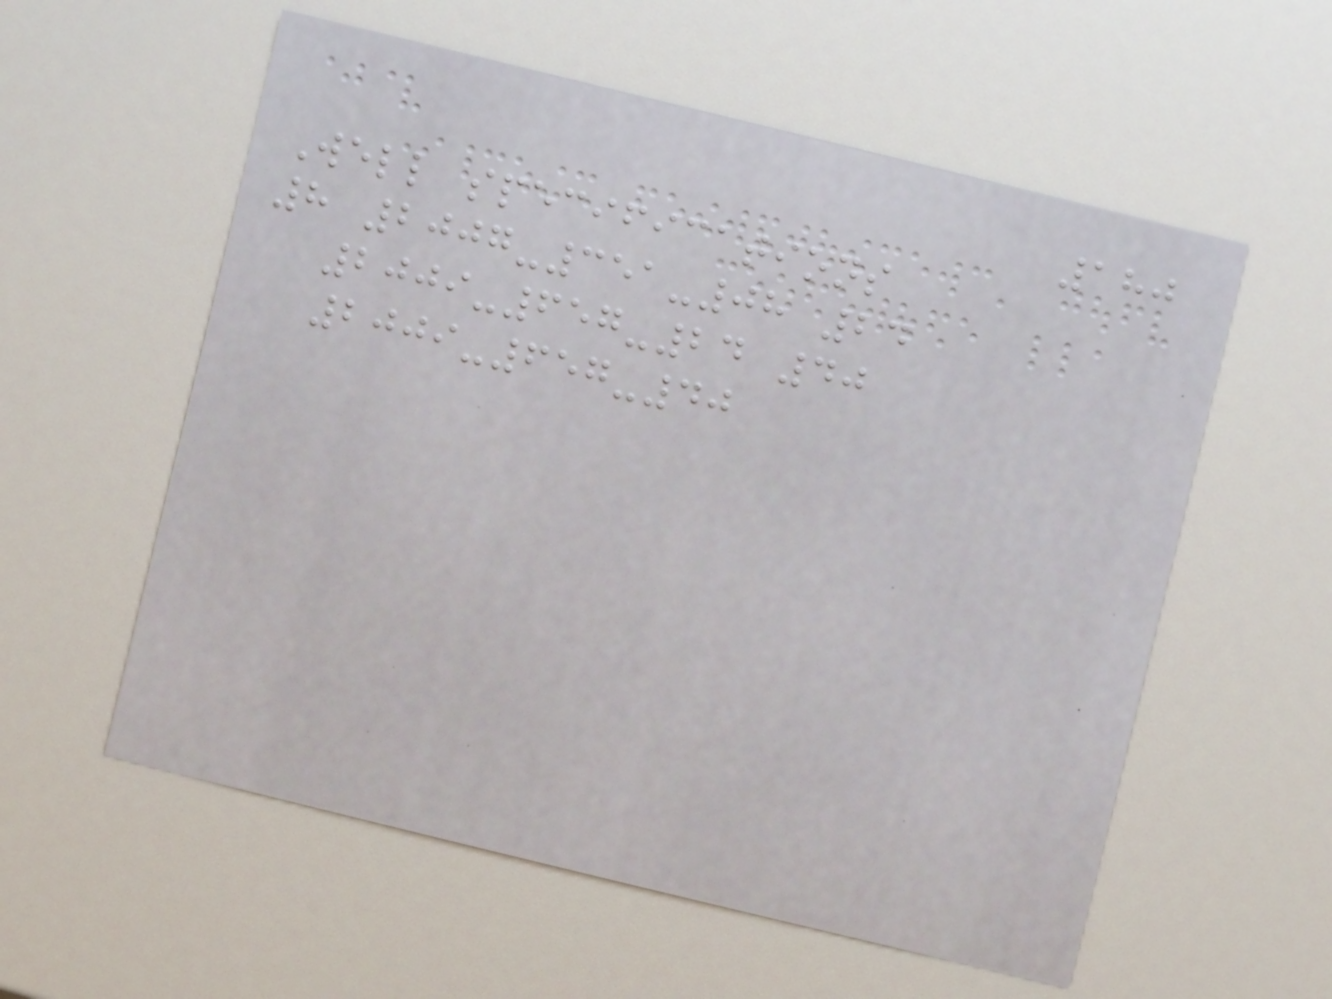180
Well specifications
8 2007-351-08 24
2009-657-24 40
2009-657-40
